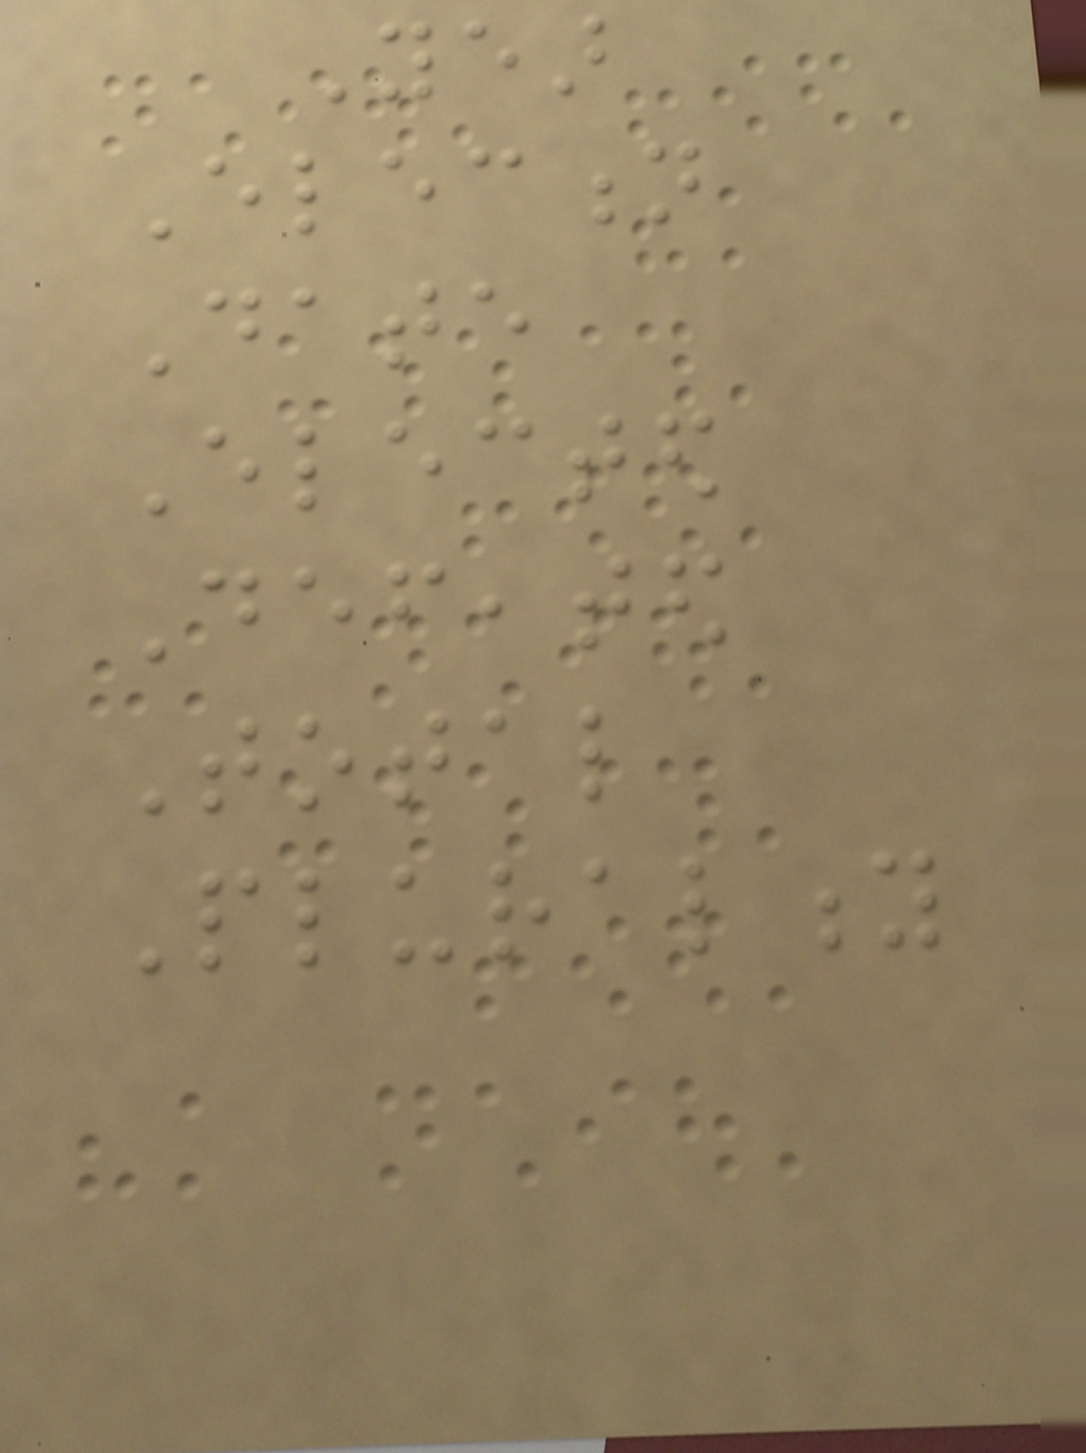Year
Election
Date
Elected
Defeated
Total
Plurality
